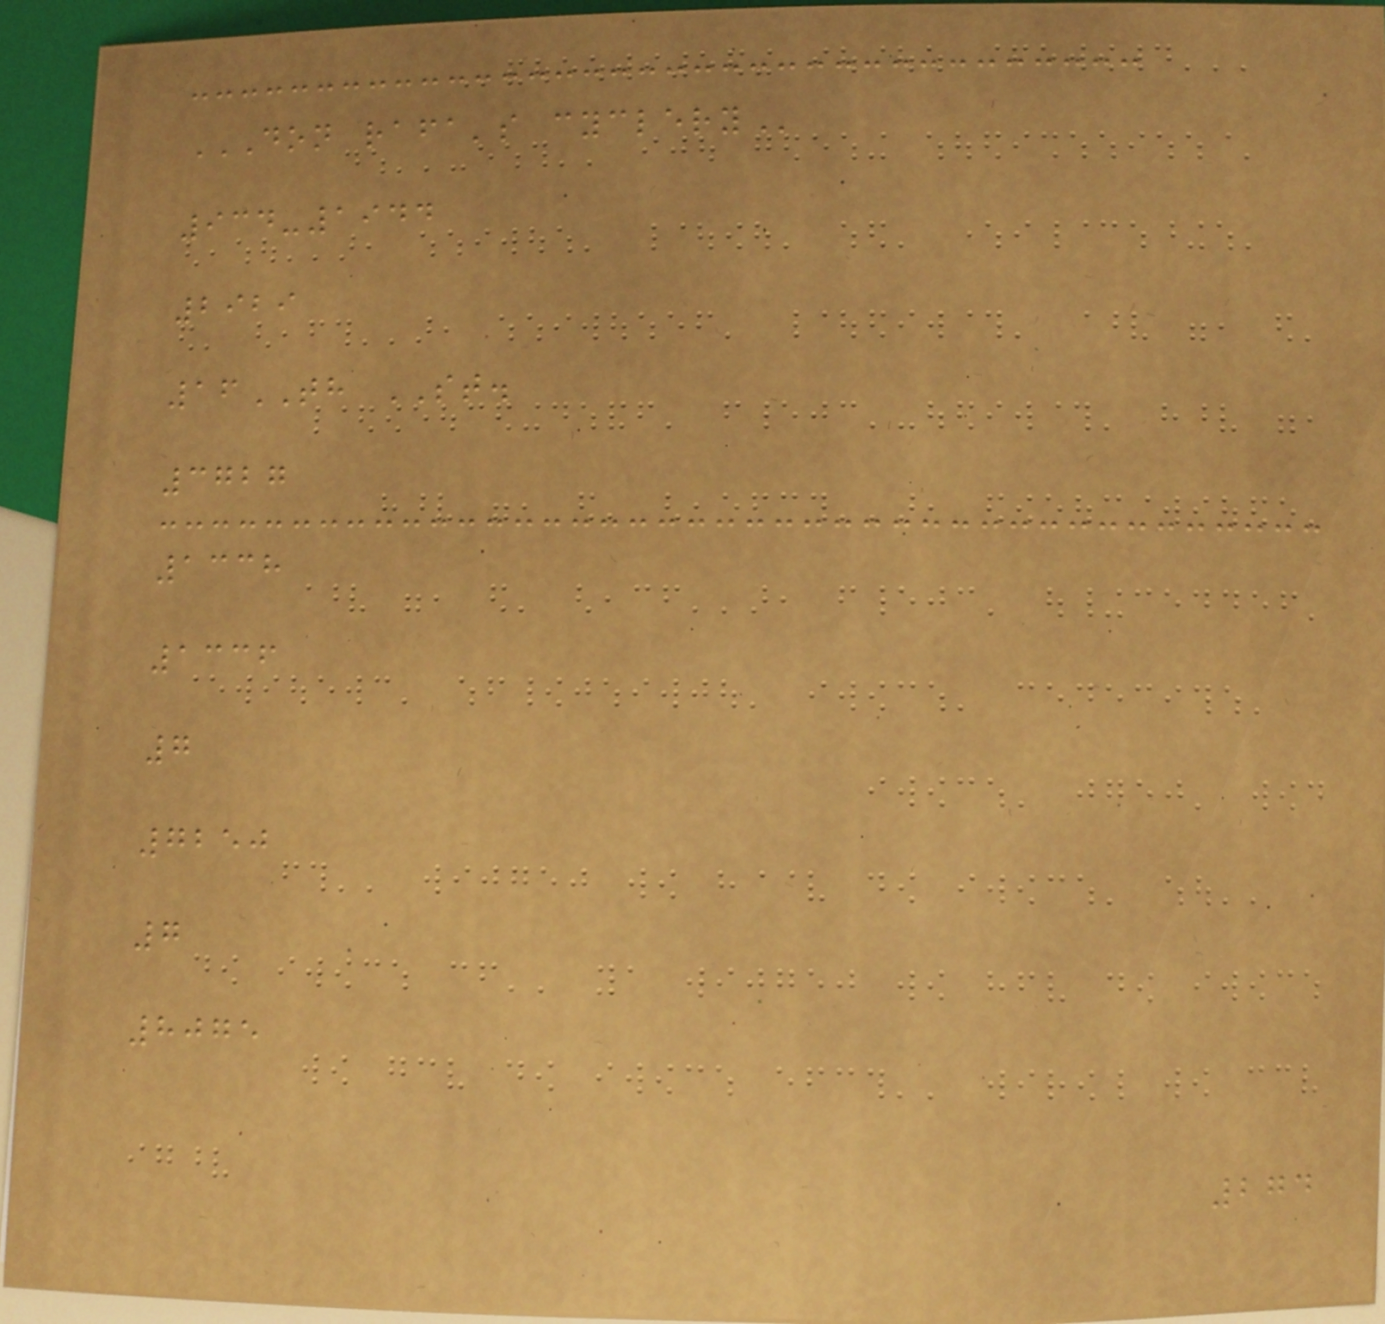DON RAFA'S CYCLERY
934-1944
2929
16TH ST.
3727
1338
1336
7
7250
7
8075
274
